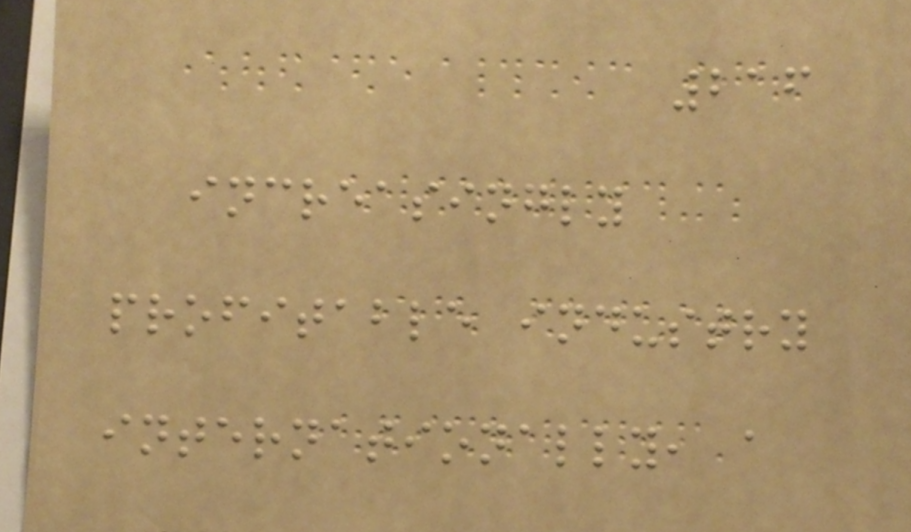216
increasingly
profitable industry
internationally, a
